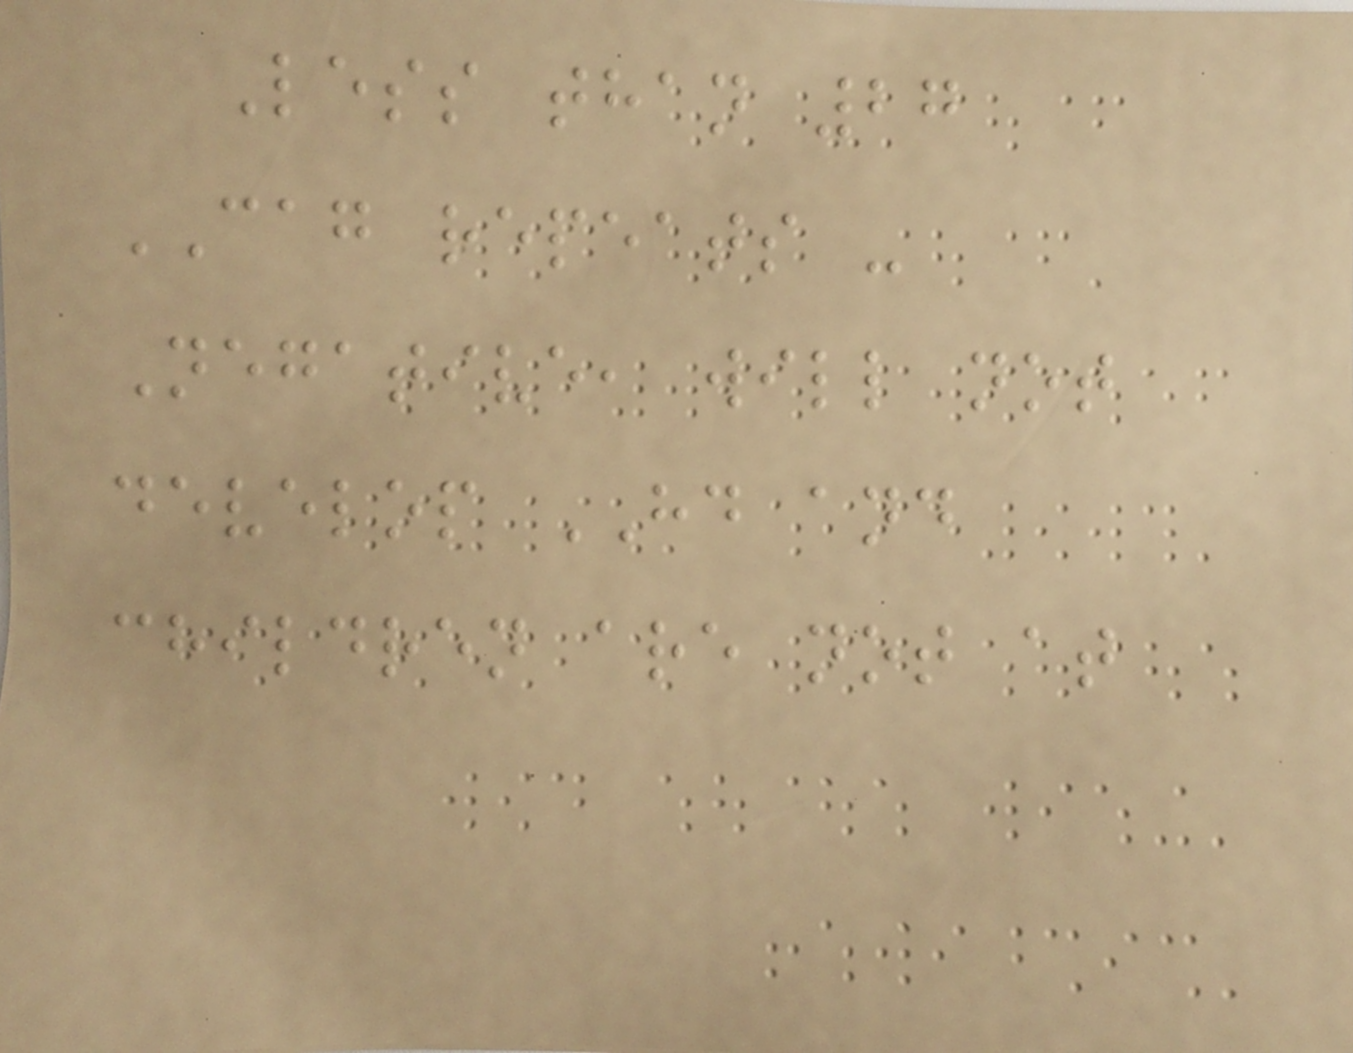Less than 27
CAG repeats -
Negative, will not
develop HD and
children are not at
